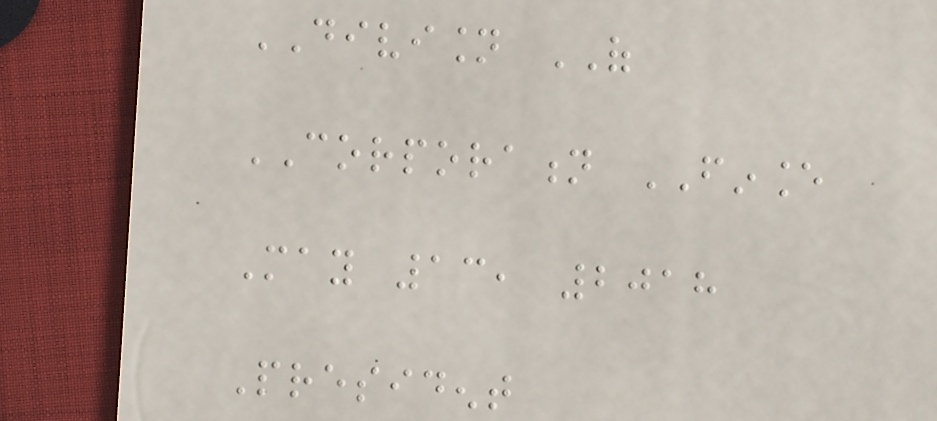DIVISION OF
CORPORATION FINANCE
May 13, 2018
President
